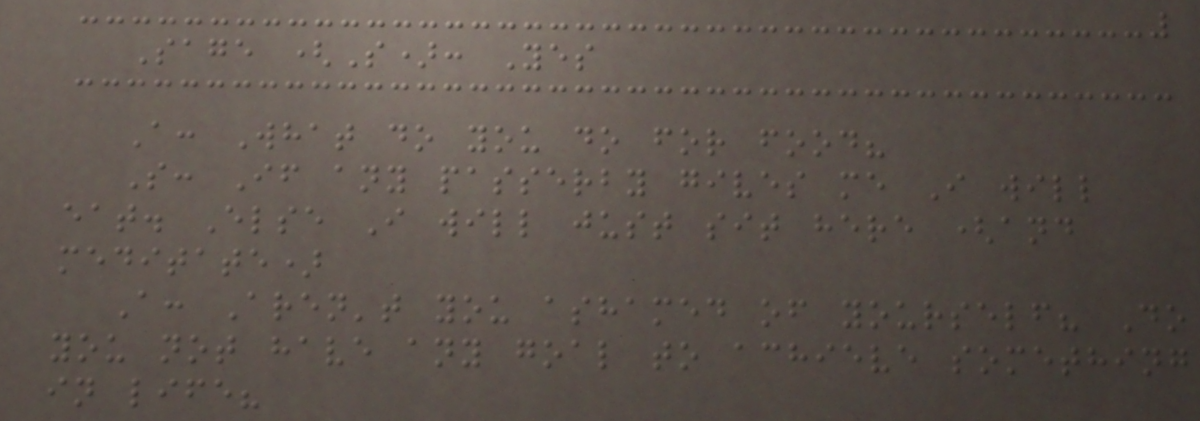Sage (S): Yes
A: What do you do for food?
S: If any passerby gives me I will
eat. Else I will just sit here (and
meditate)
A: Aren't you ashamed of yourself? Do
you not have any goal to achieve something
in life?
